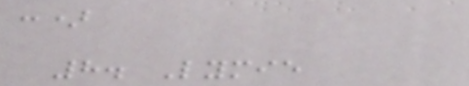:)
8. Lymie
